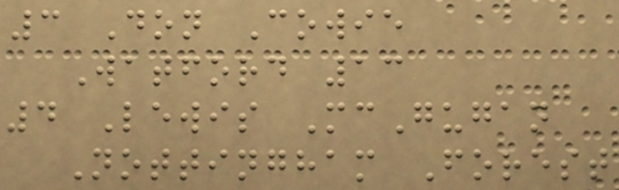3 Don Cowie
Watford 13
4 Lewis McGugan
Nottingham Forest
